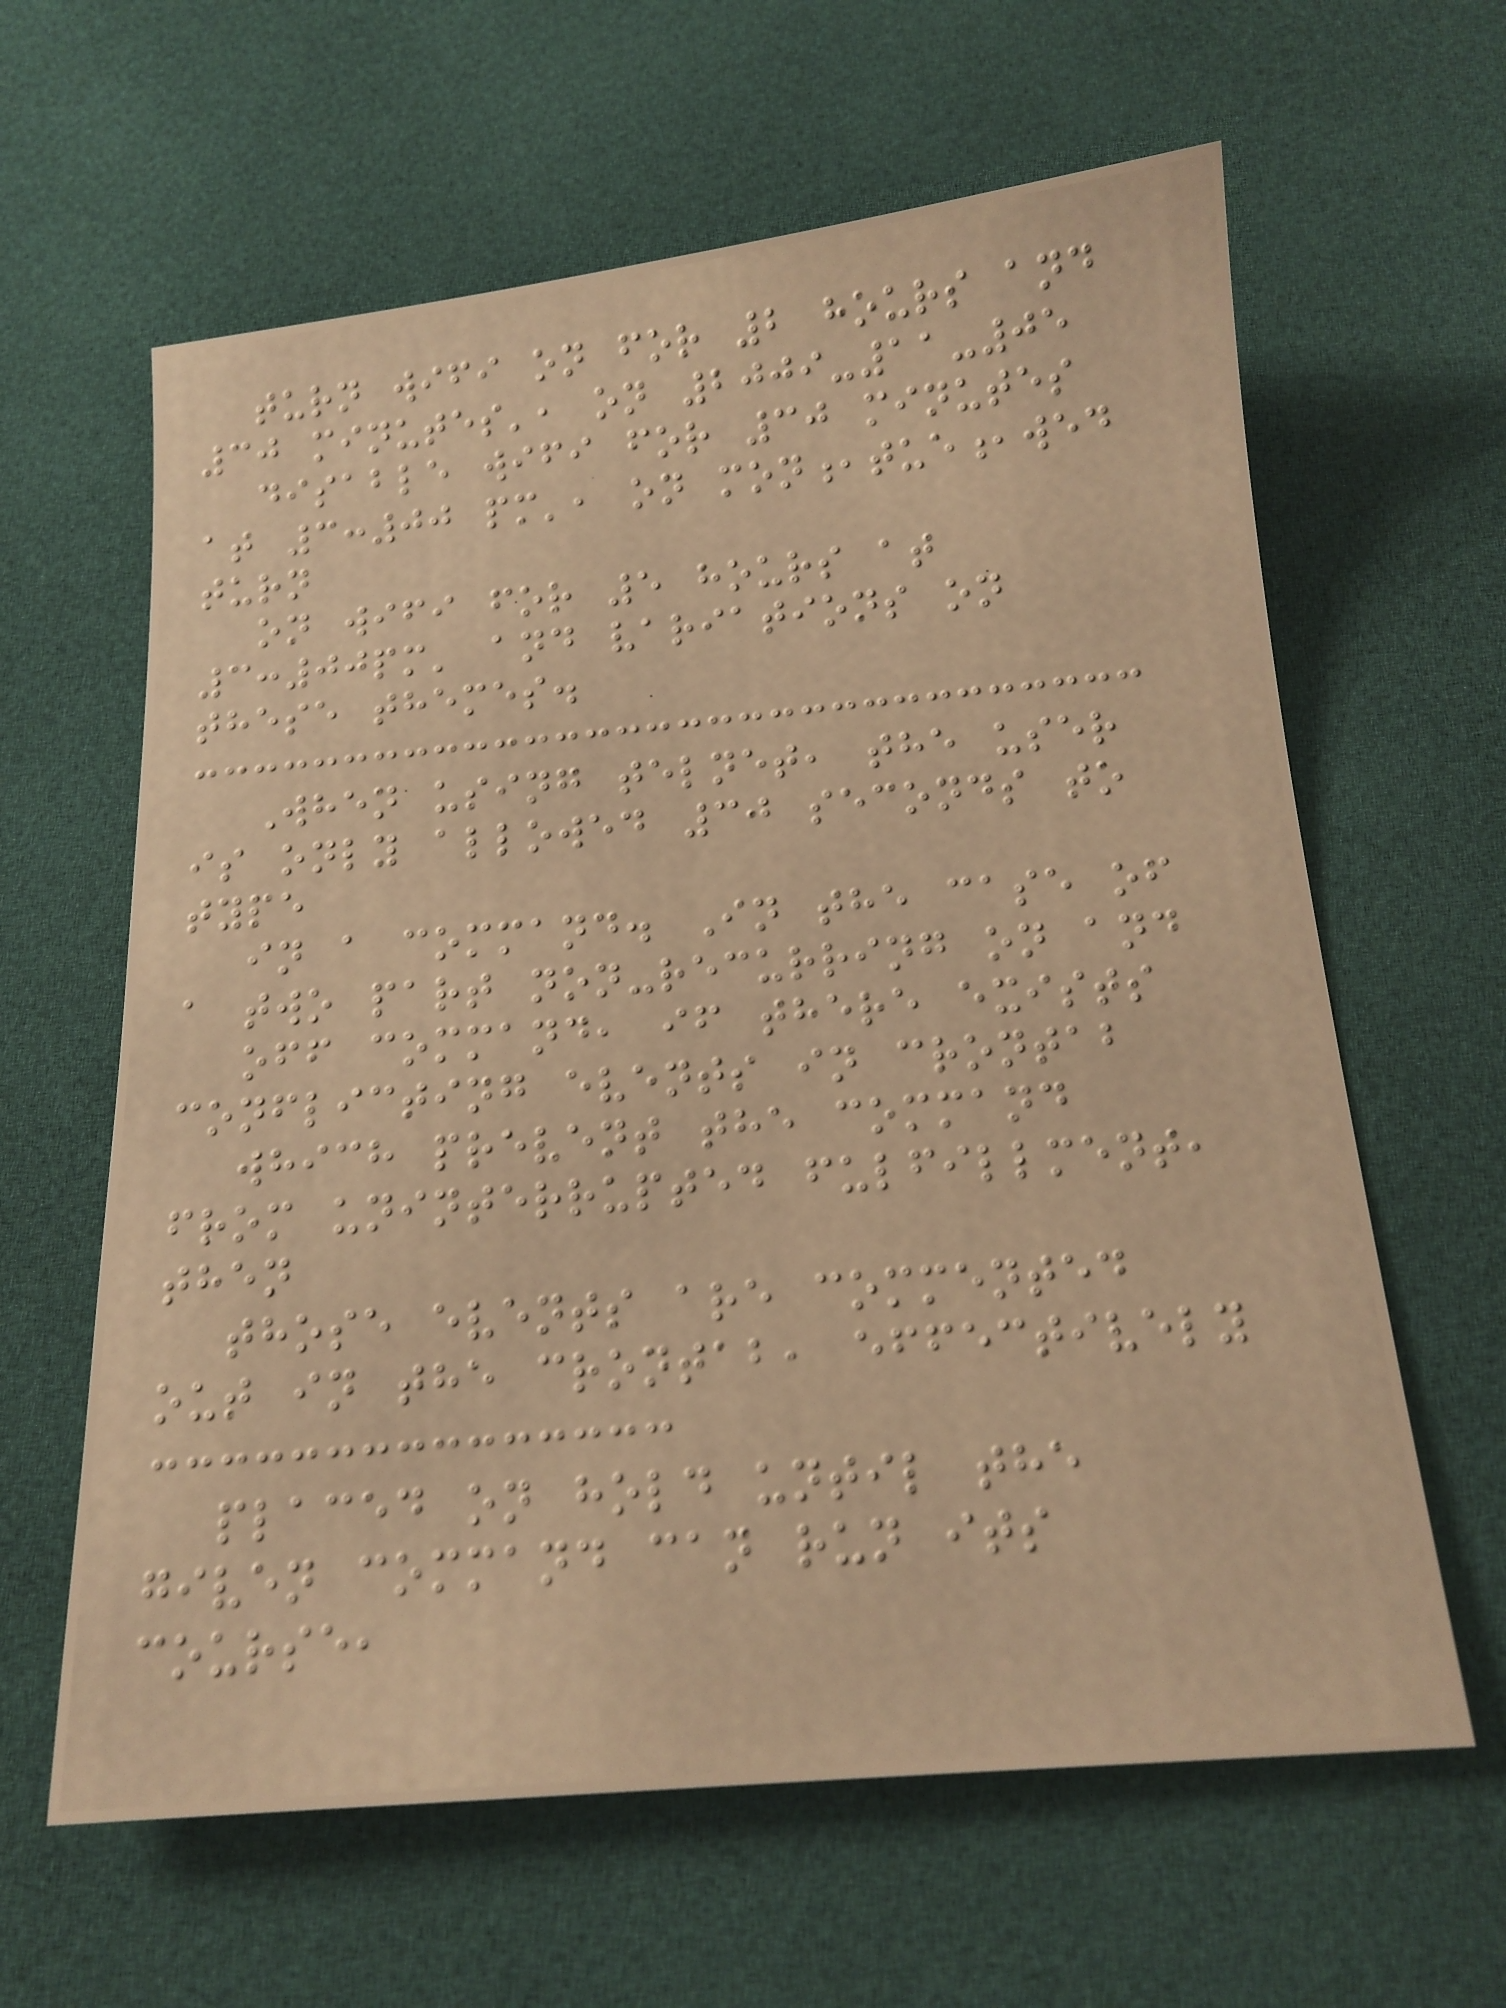turn wifi on for 2 hours and
30 minutes', on 2009-11-05
disable wifi for 30 minutes
at 3:00 pm', on mon,tue,wed
turn
on wifi for 5 hours at
3:00pm' and variations on
these themes.
When using telnet, the user
is only allowed 30 seconds to
type
in a command. In the case of
a two part non-recurring on and
off command, if there exists
conflicting events in crontab
which prevent the command
from uninterrupted fulfillment,
then
those events are commented
out in the crontab, effectively
placed on hold until the
given command can run its
course,
